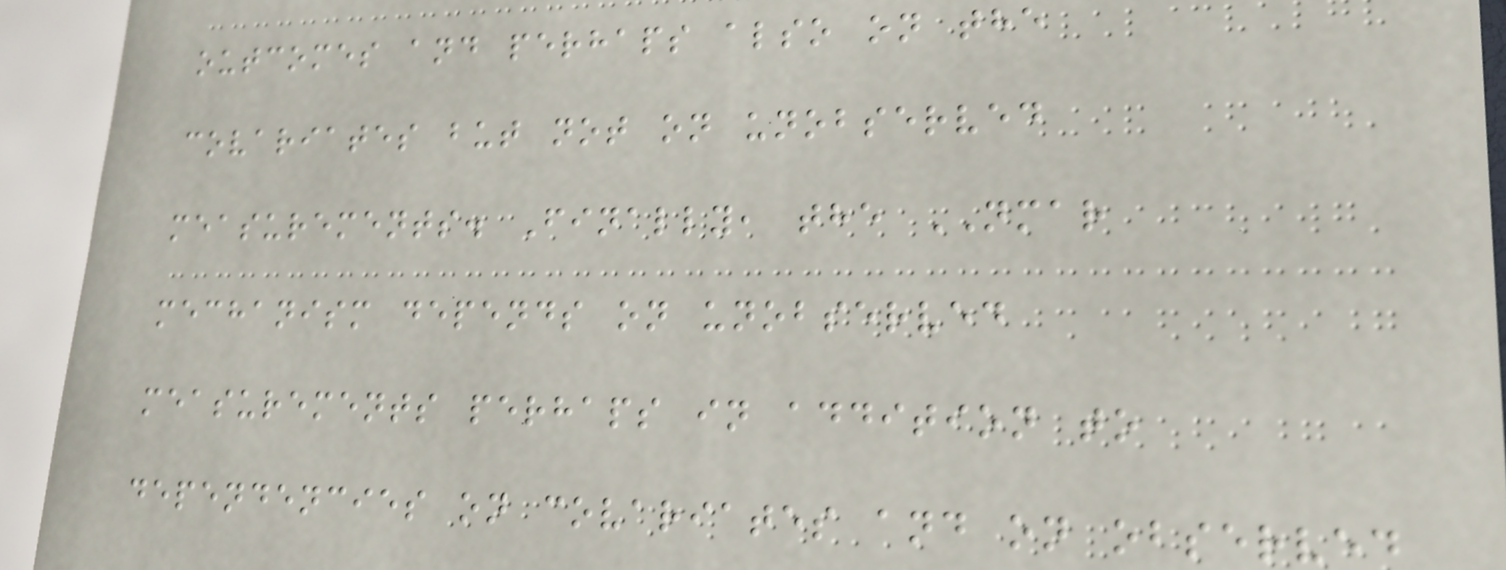outcomes and perhaps also on the
covariates but not on unobserved
measurements. Finally, the NMAR
mechanism depends on unobserved
measurements perhaps in addition to
dependencies on covariates and on observed
